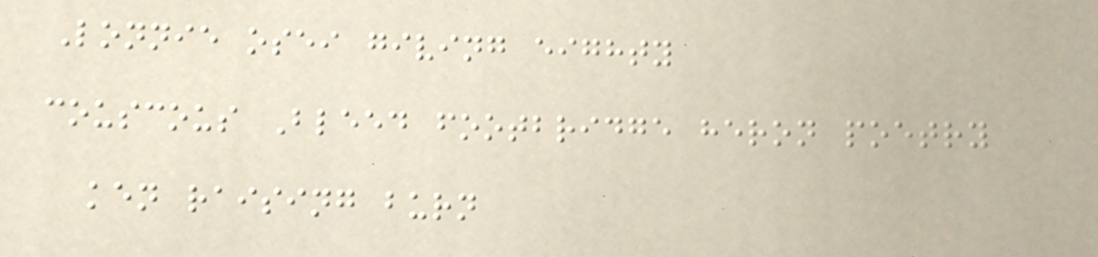Lonnie osei giving eighty
couscous Bleed footbridge heron poetry
ken raising burn
